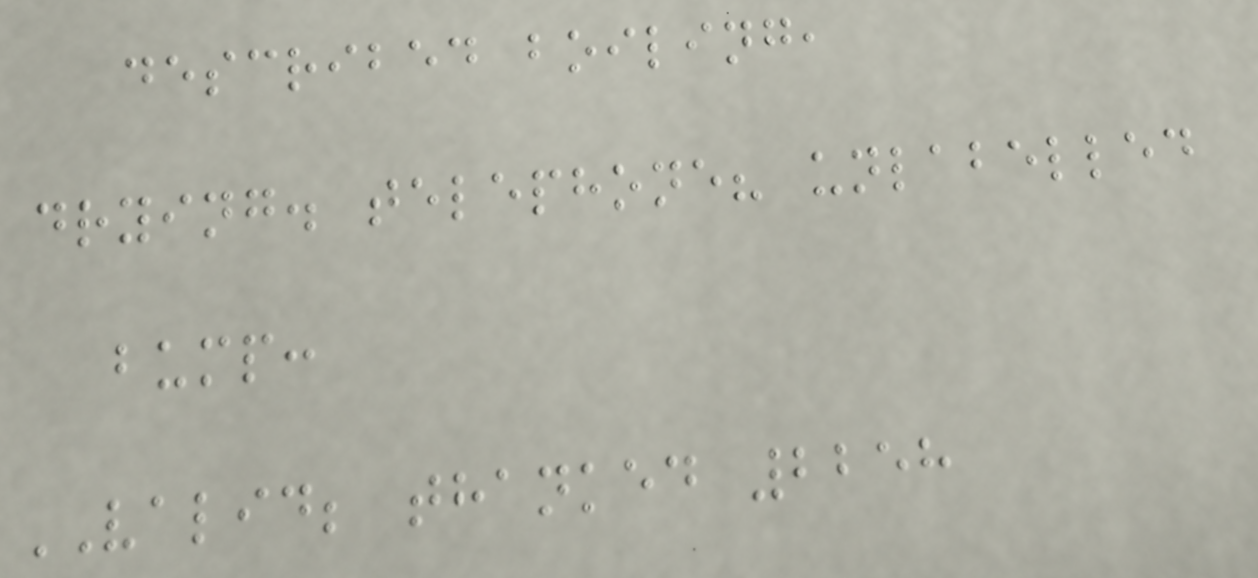described boiling,
drying. telephone? unlabelled
bump:
VALID; thanked 2258
